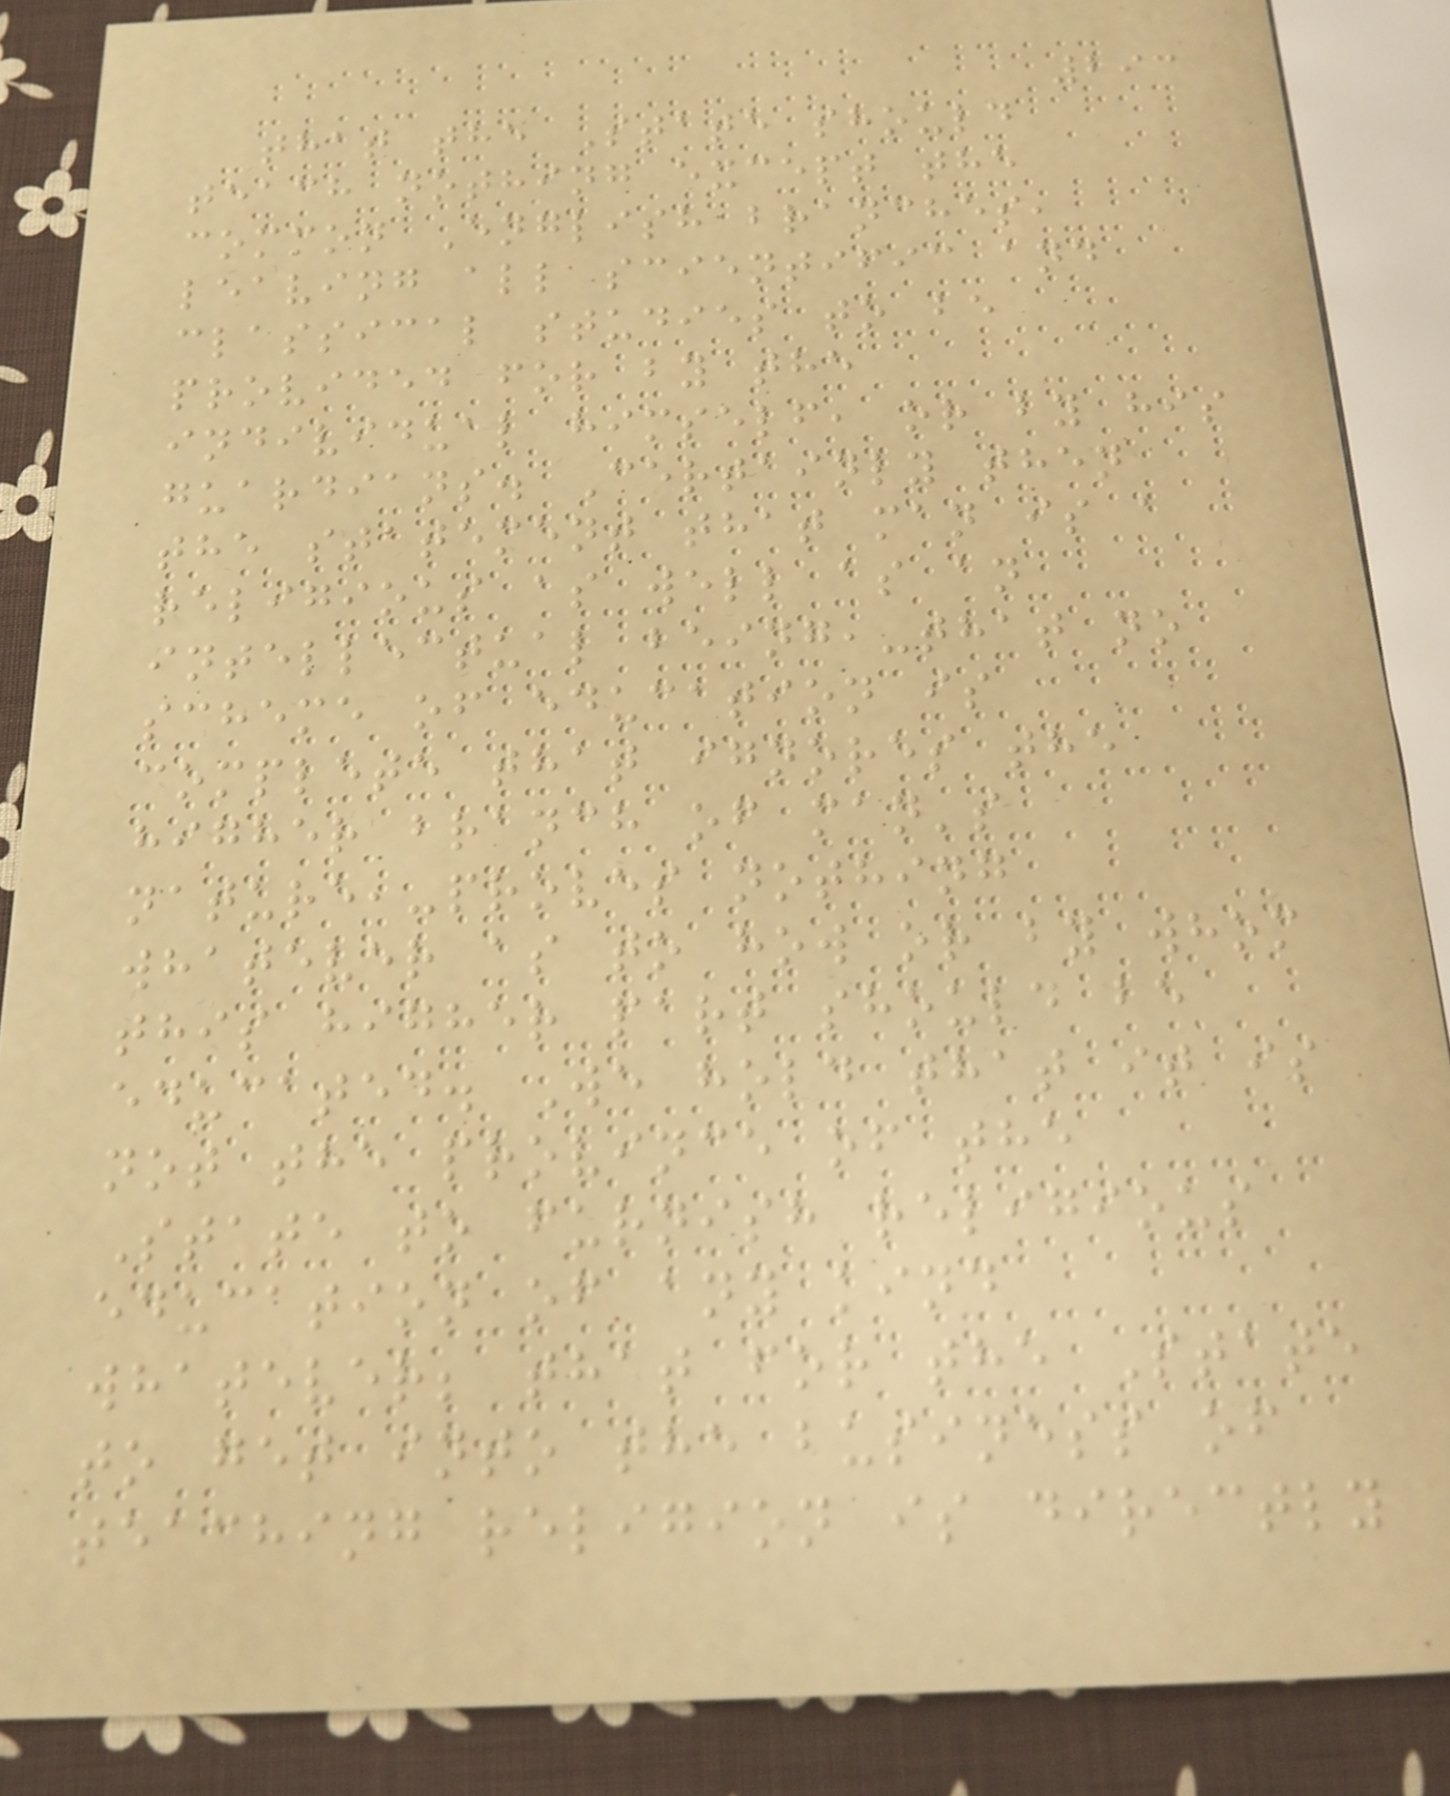293
that the State should
teach nothing except the
common English branches,
leaving all scientific and
classical studies to be
provided for by the
individual himself, or by his
guardians. Certainly then
the statement that man is a
religious as well as an
intellectual being,-that no
scheme of education is
complete that ignores the
higher branch of man's
nature,-proves nothing
whatever as to how or by whom
this higher part should be
educated. We hold that it is
not the province of the
State to furnish religious
education of any kind
whatever; that for the State
to get into the business of
teaching religion is directly
